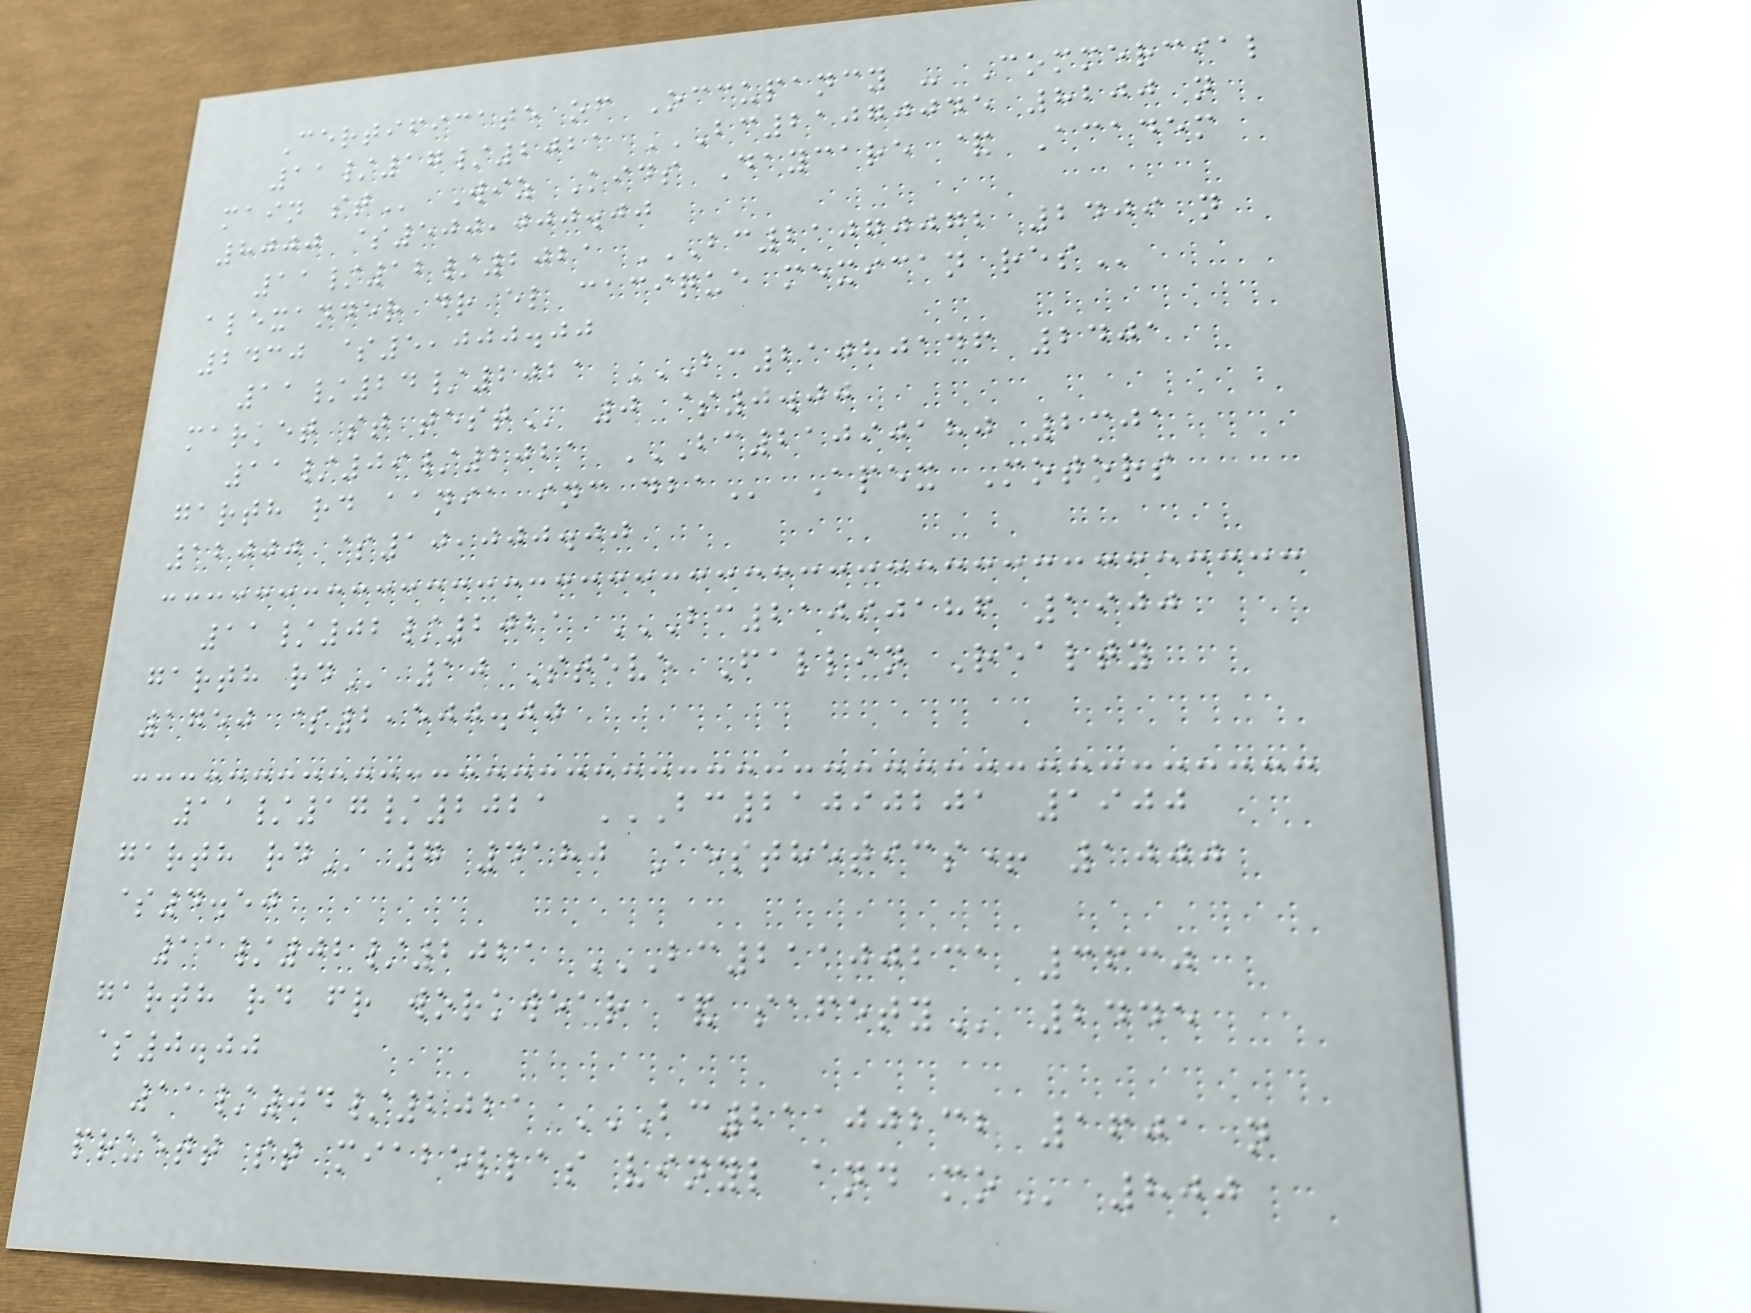Certificate of Occupancy - Commercial
11/17/2021 BC21070045 8200 N
MAIN ST Wiz Kids Daycare & Academ
8000 $500,000.00
11/12/2021 BC21070072 2409 N
ALEXANDER DR EL CACIQUE MEXICAN RES
2430 $5,000.00
11/24/2021 BC21080146 2401
MARKET ST TEST 0 $0.00
11/09/2021 BC21090180 2301
GARTH RD AANIA INC DBA Apex Motors
12000 $10,000.00
11/02/2021 BC21090186 1900
GARTH RD 10 Steve Fallin Realty
1750 $2,500.00
11/17/2021 BC21090201 1900
GARTH RD 7 4180 Aesthetics+ 1000
$4.50
11/02/2021 BC21100231 3630
GARTH RD FR WORKWEAR & SAFETY 2445
$0.00
11/04/2021 BC21100232 1601 N
PRUETT ST MIABELLAS VINYL AND MO 800
